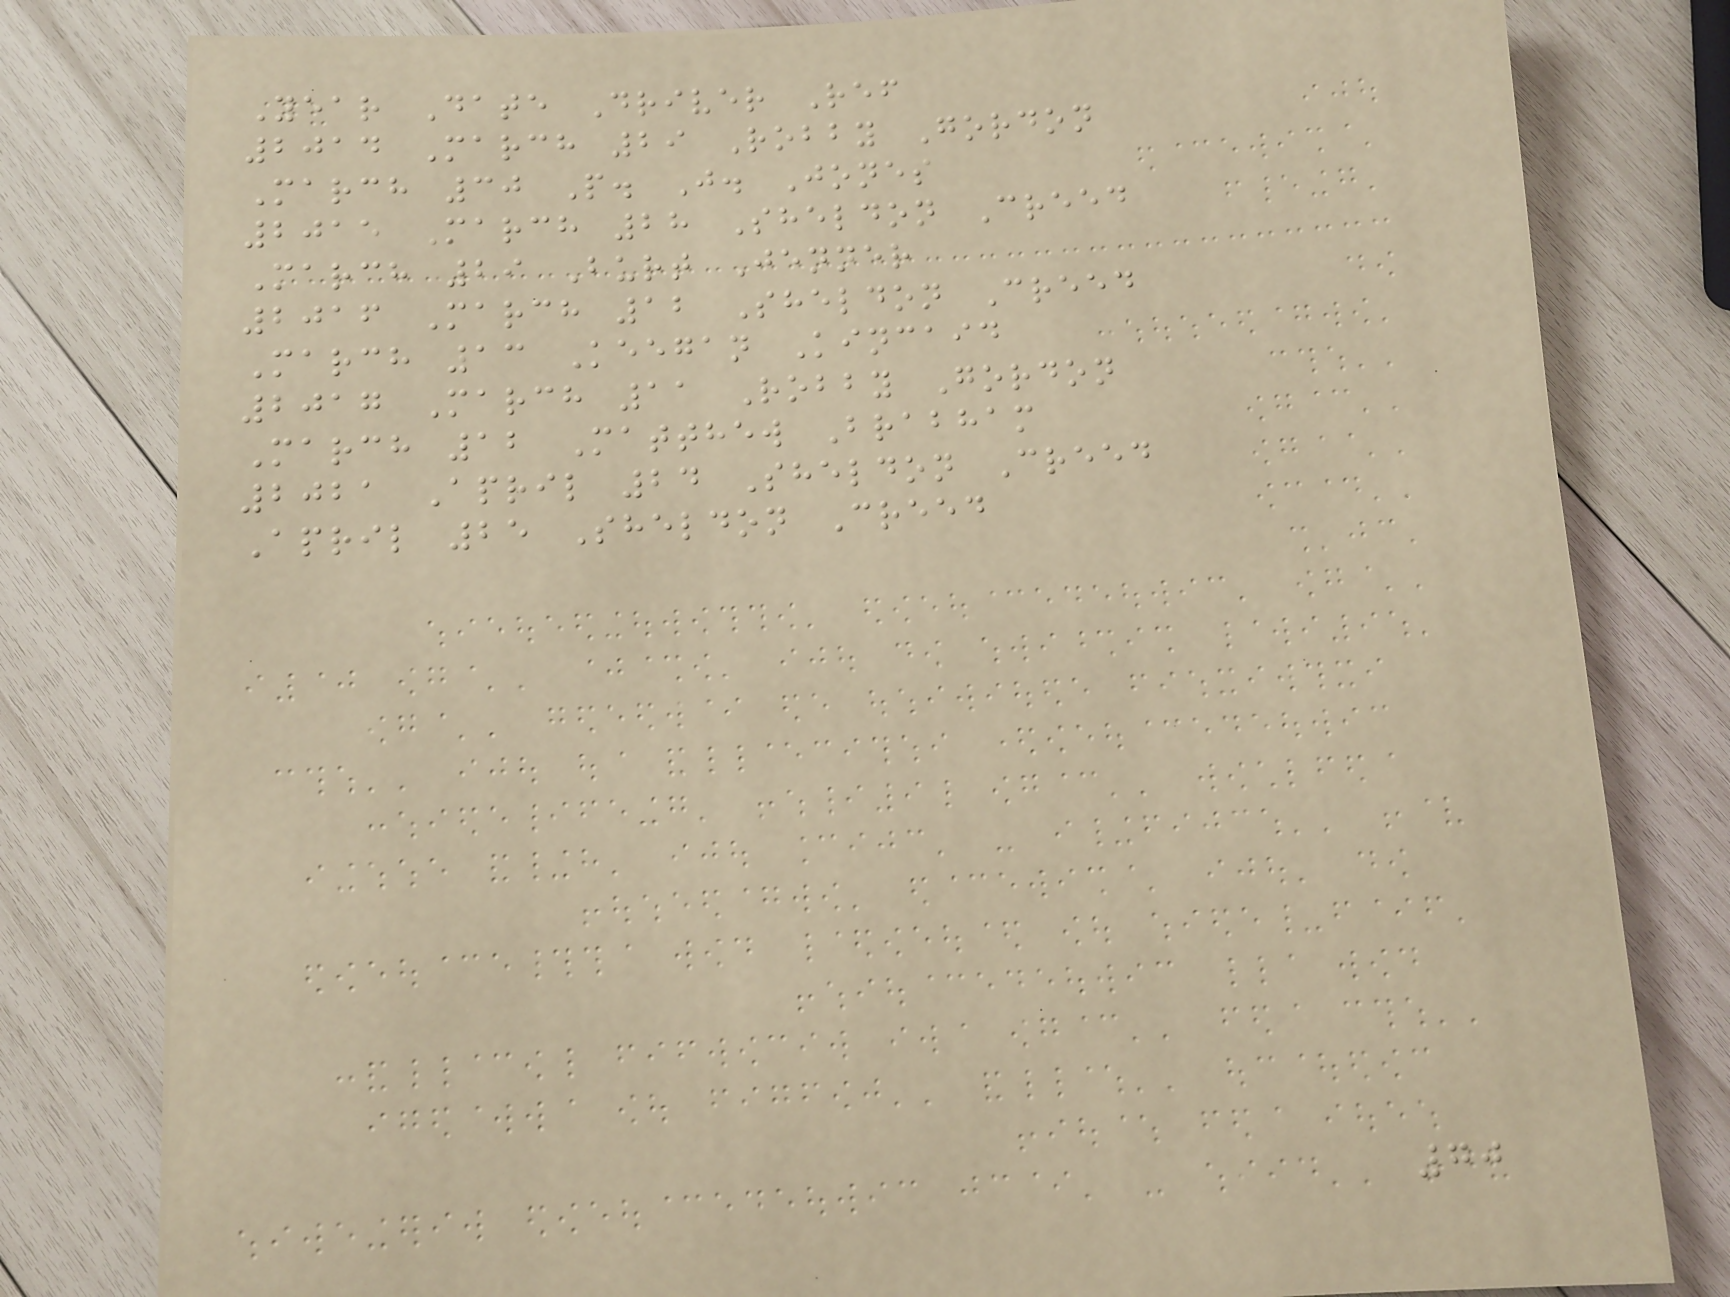Year Date Driver Ref
2014 March 29 Robby Gordon
March 30 P. J. Jones
2015 March 28 Sheldon Creed
March 29 Burt Jenner
2016 March 12 Sheldon Creed
March 13 Keegan Kincaid
2017 March 11 Robby Gordon
March 12 Matthew Brabham
2021 April 24 Sheldon Creed
April 25 Sheldon Creed
70
